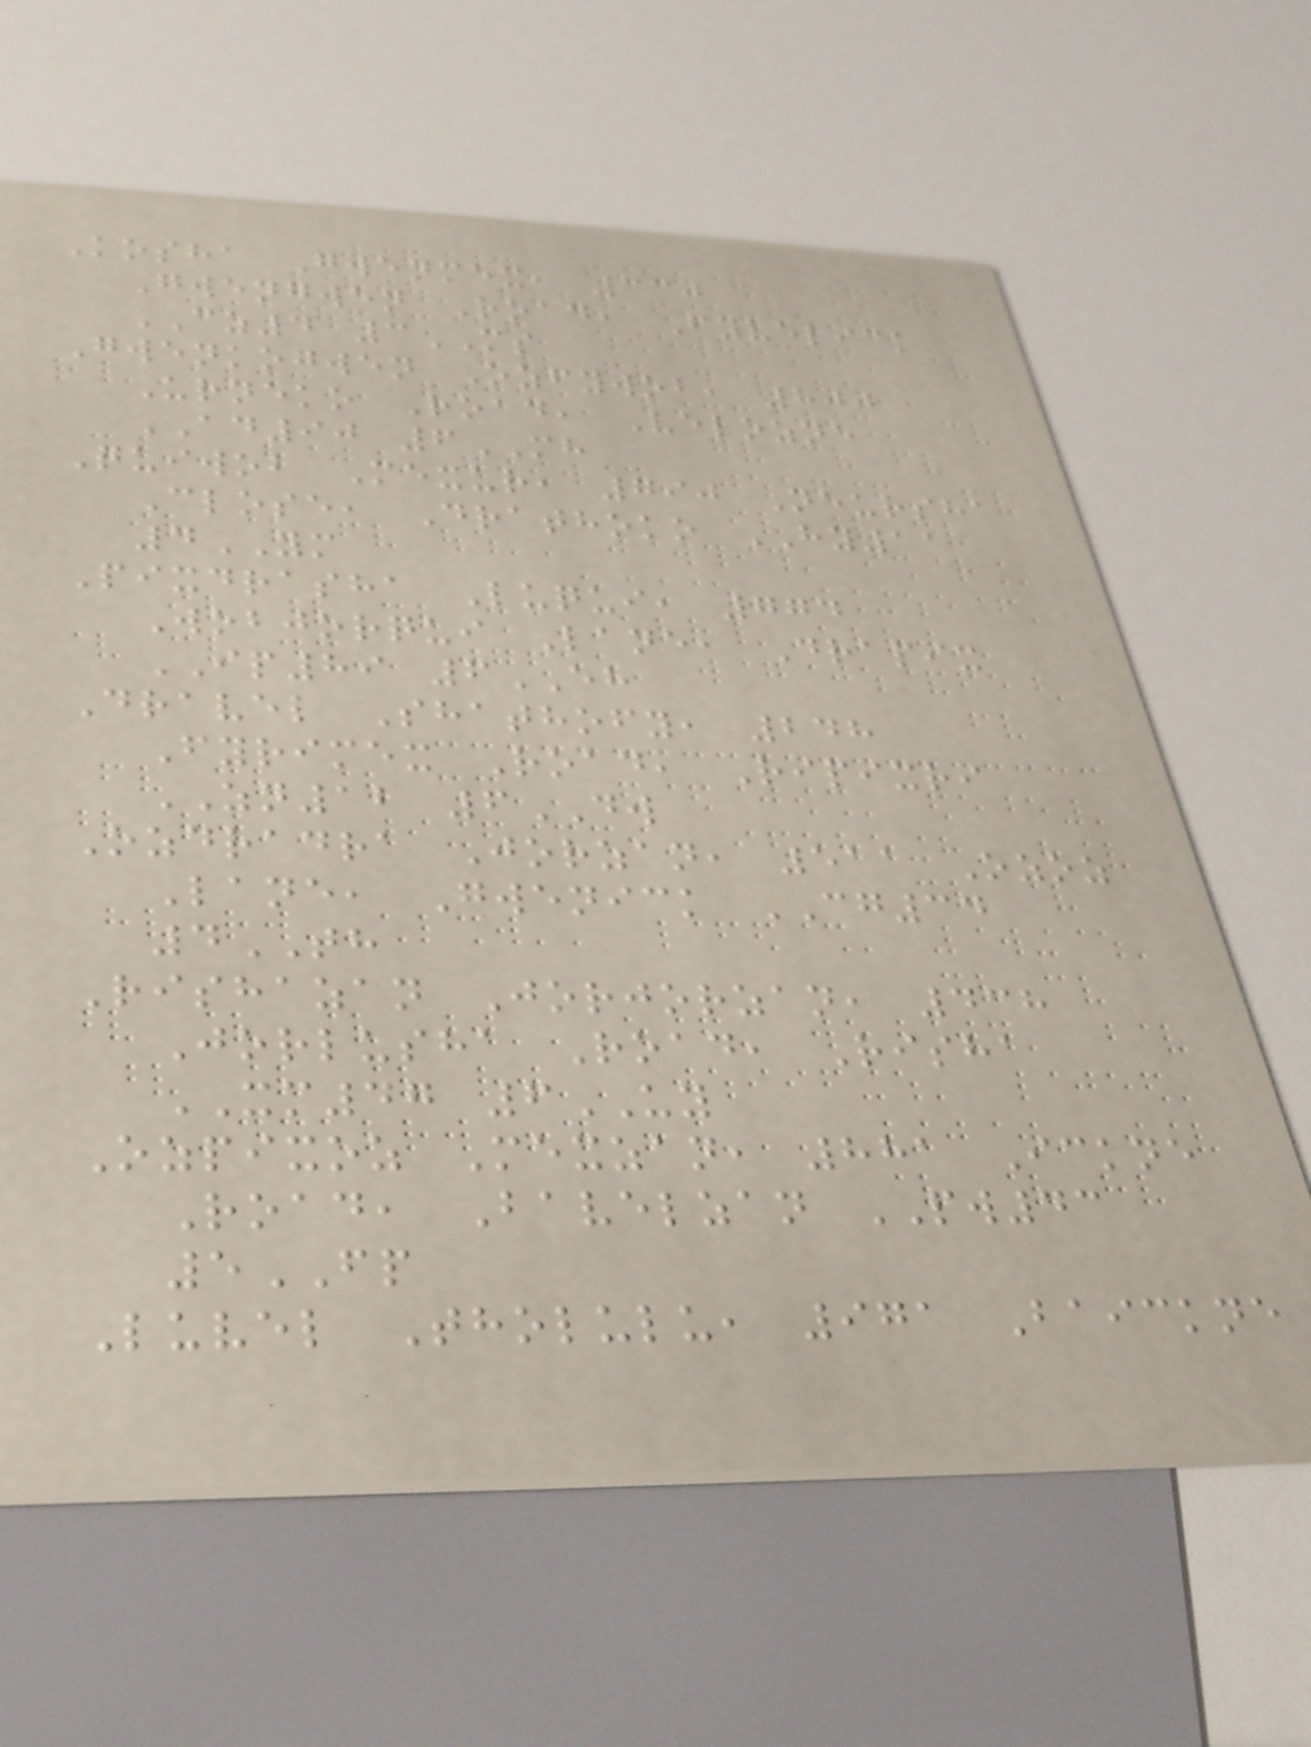Kosha Gwenmex, 330
Gwengwen Road, Fyvelick
CZ4 3MS
Gwenkogwen Ozfywob, 800
Urneko Road, Velozne
AD90 6MH
Quiwob Mexur, 790 Neursha
Close, Drathoko HY11
4YM
Pixdrasha Luqui, 774
Wobjorqui Lane, Drapix
IP89 6EH
Dravel Shathofy, 248
Fyrimex Road, Ripixri
ZN12 6DW
Ozdradra Jorzan, 511 Ozoz
Lane, Gwenick CG34
4TH
Rishazan Jorjorzan, 438
Jorlusha Road, Risha
XM47 6UY
Ozpixoz Mexzan, 881 Ickne
Road, Bavelzan PW43
5FP
Luvel Tholulu, 971 Baickne
